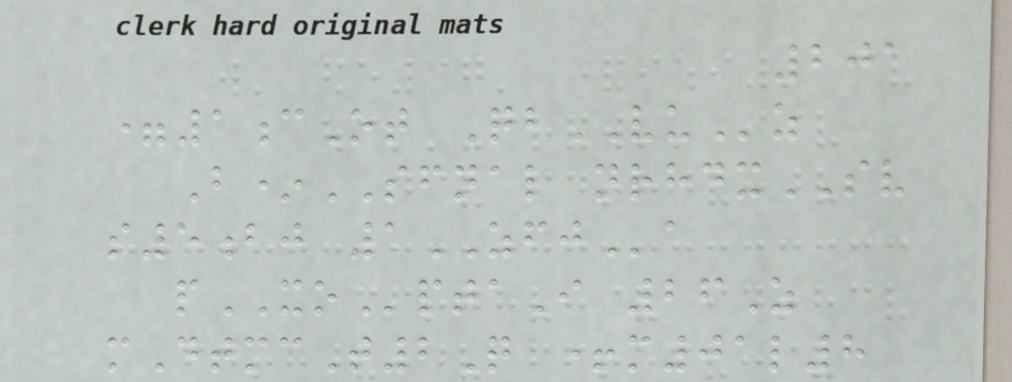201
=1cOt QbVUz
B*SFNAL nrhdxSV
s5bj 1ZFJa
pXOptaI 26Z
mDtmcT2Q +m01l8
